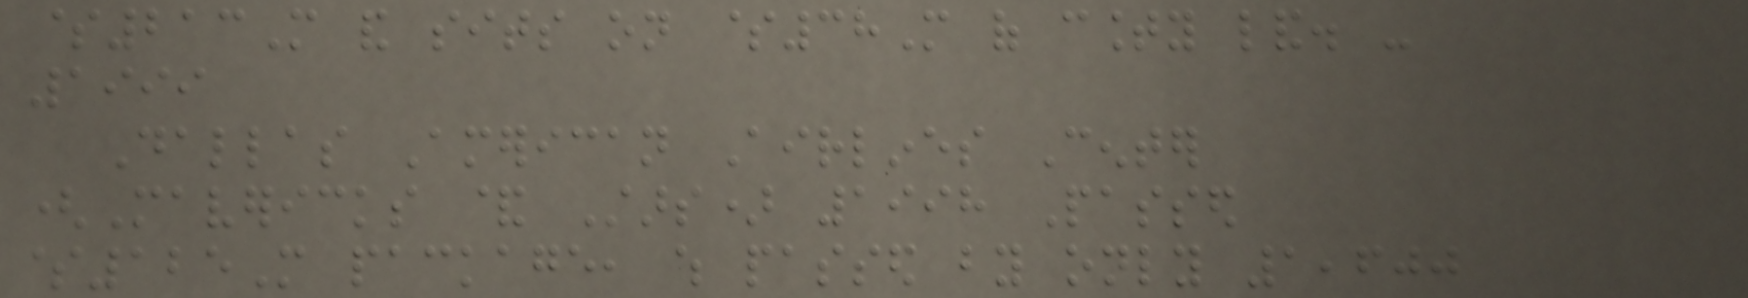$213M and sits on $38M of county land. -
1999
Dallas American Airlines Center
(Mavericks & Stars) 1998 Passed
$125M package, which passed by only 1,600
